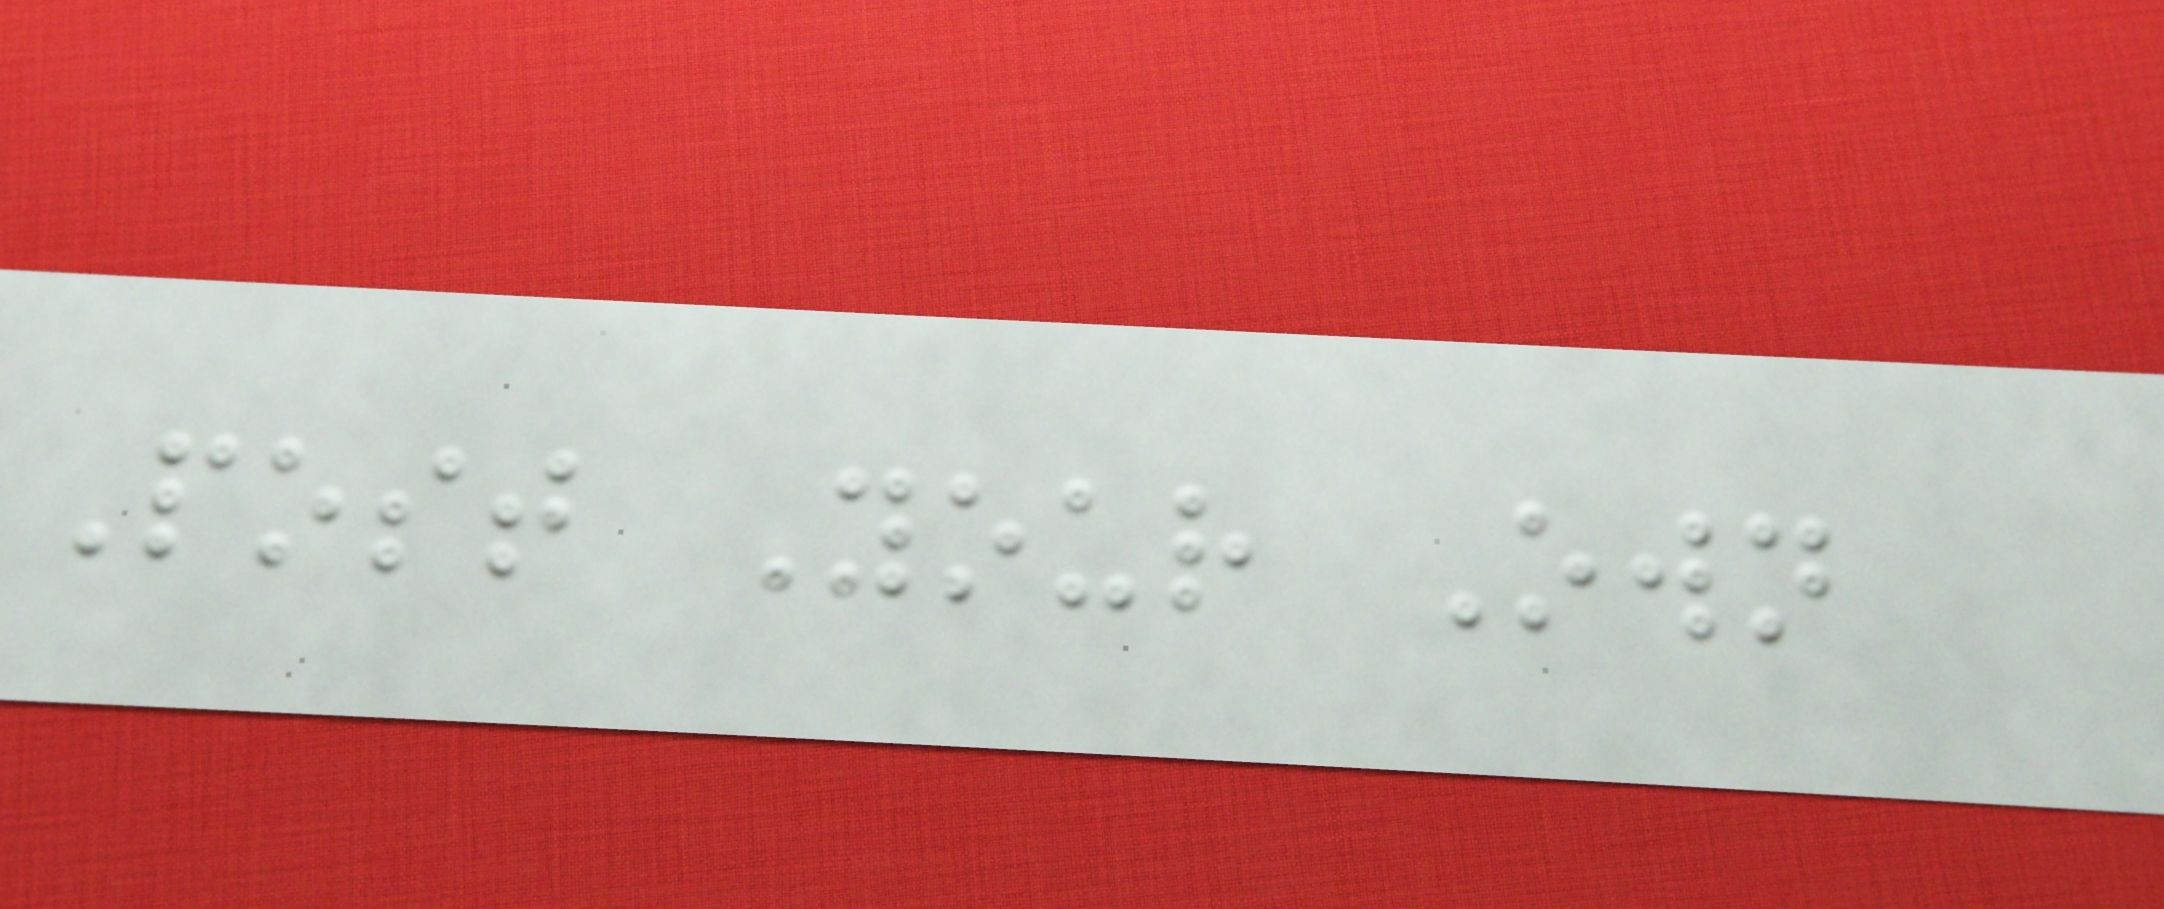Post Your Own
